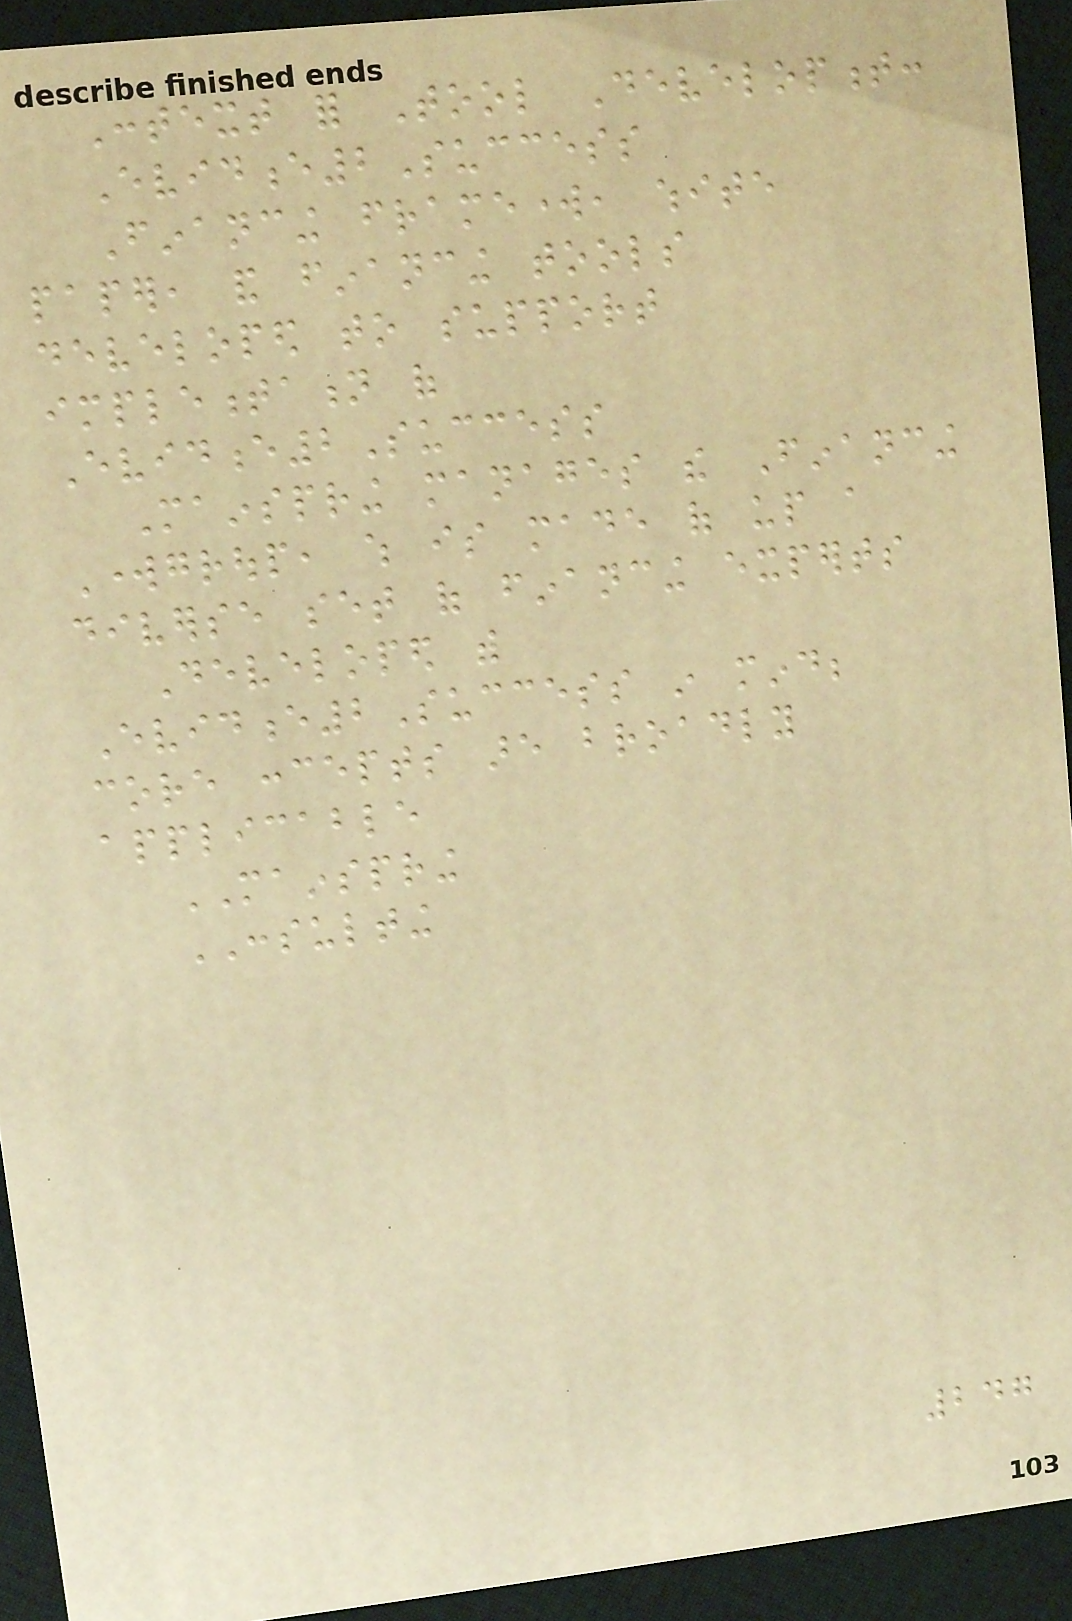Context for Tool Development:
Evidence2Success
Financing framework, white
paper, and financing tools
developed to support
implementation of
Evidence2Success
Mainspring manages the Financing
Workgroup, which is made of up a
diverse set of financing experts
Developed with
Evidence2Success in mind;
core concepts are broadly
applicable
MAINSPRING
CONSULTING
247
